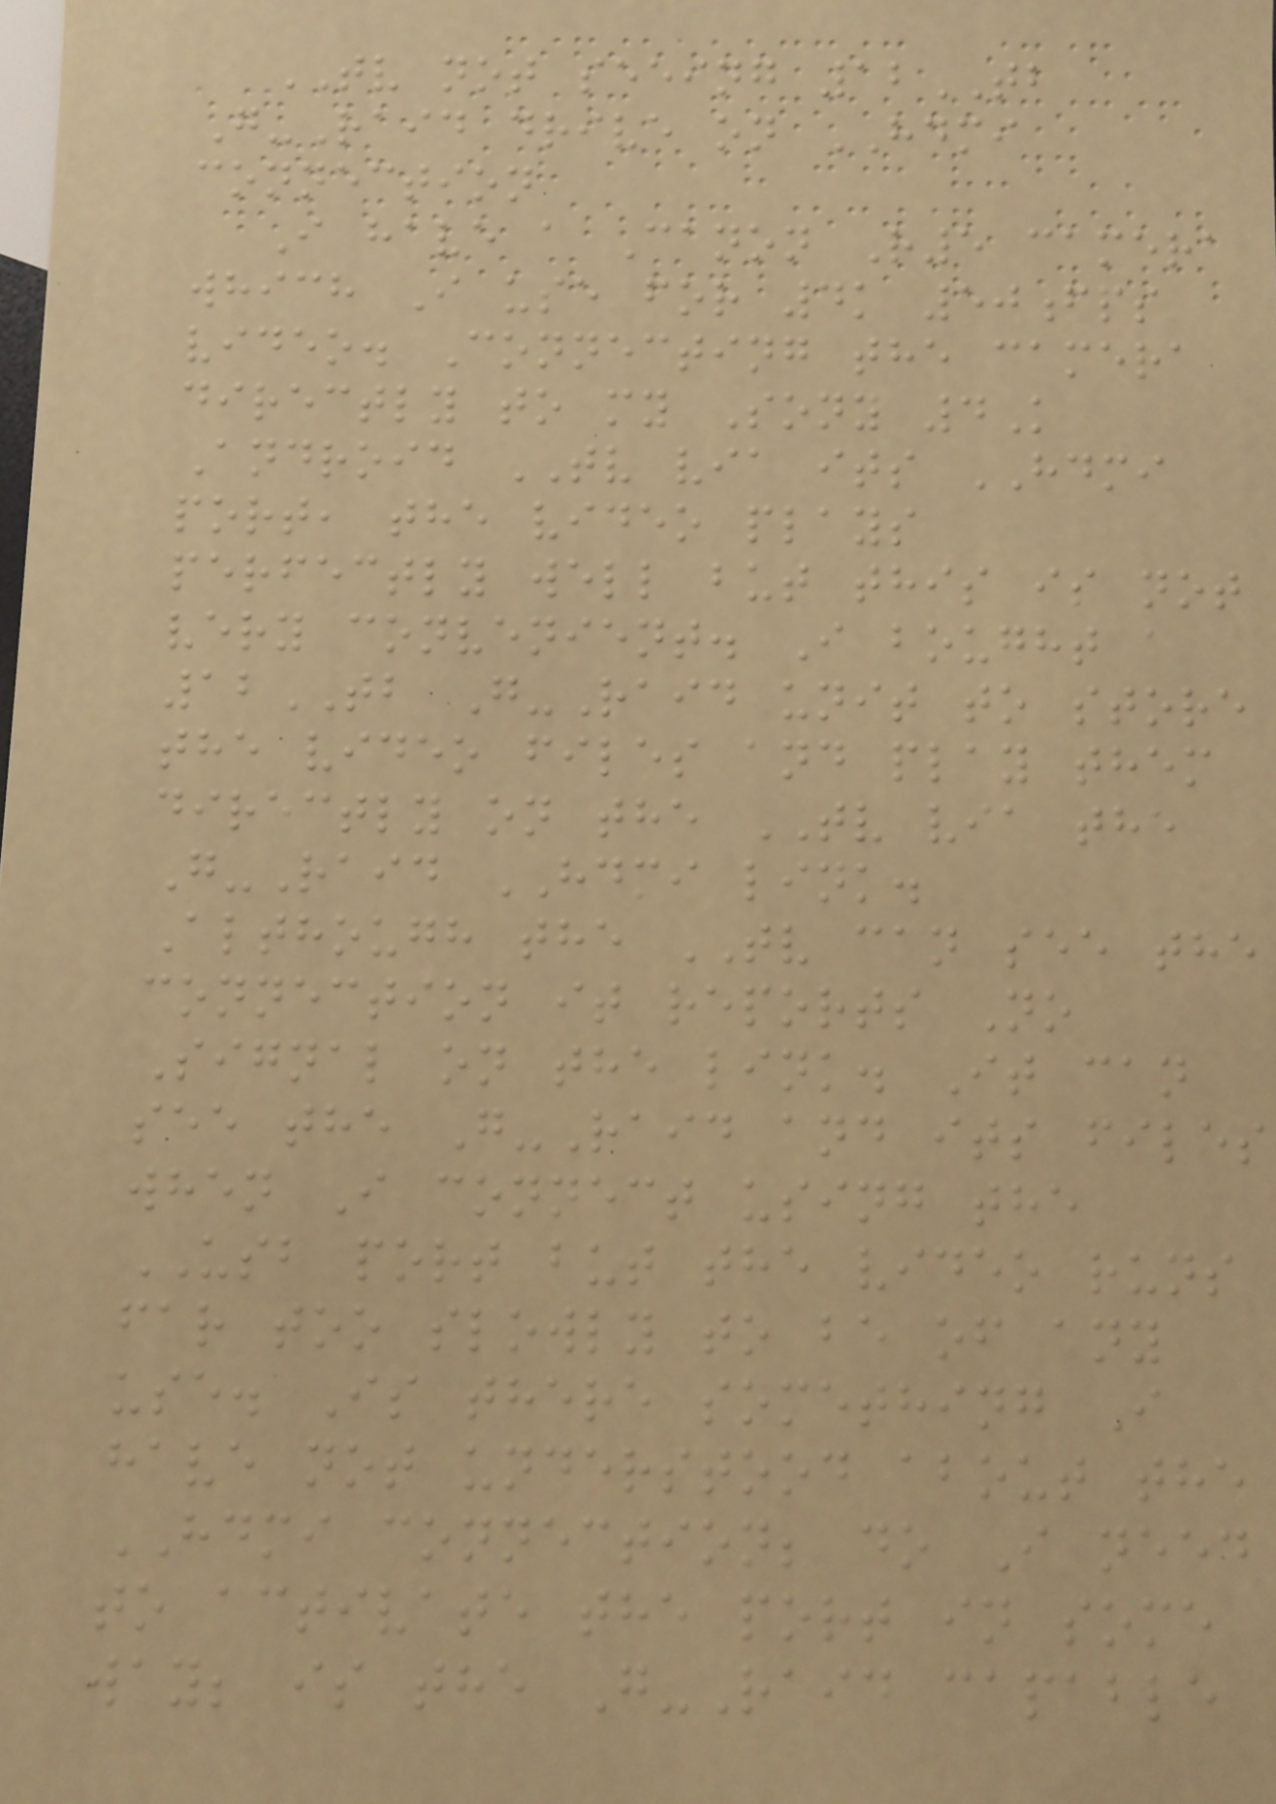TV not seeing 12TB
G-Raid drive on HDMI
connection
I have a Canon R5 camera
which I use for 4k 50fps
video. Connecting the camera
directly to my Sony 4K
Android TV via its HDMI
port, the video plays
perfectly well but this is not
very convenient. I bought a
12TB G-Raid unit to store
the video files and play them
directly on the TV via the
G-Raid HDMI link.
Although the TV can see the
connection it reports No
Signal on the link. It can
see the G-Raid and its files
when I connect using the
USB port but the video runs
far too slowly to be of any
use. Is there something I
have not understood about the
HDMI connection; do I need
to activate the port in some
way; is the G-Raid capable
